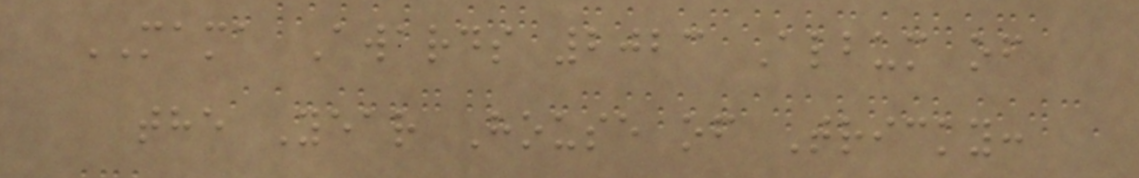MAMA Awards 2023 Album of
the Year House of Tricky:
